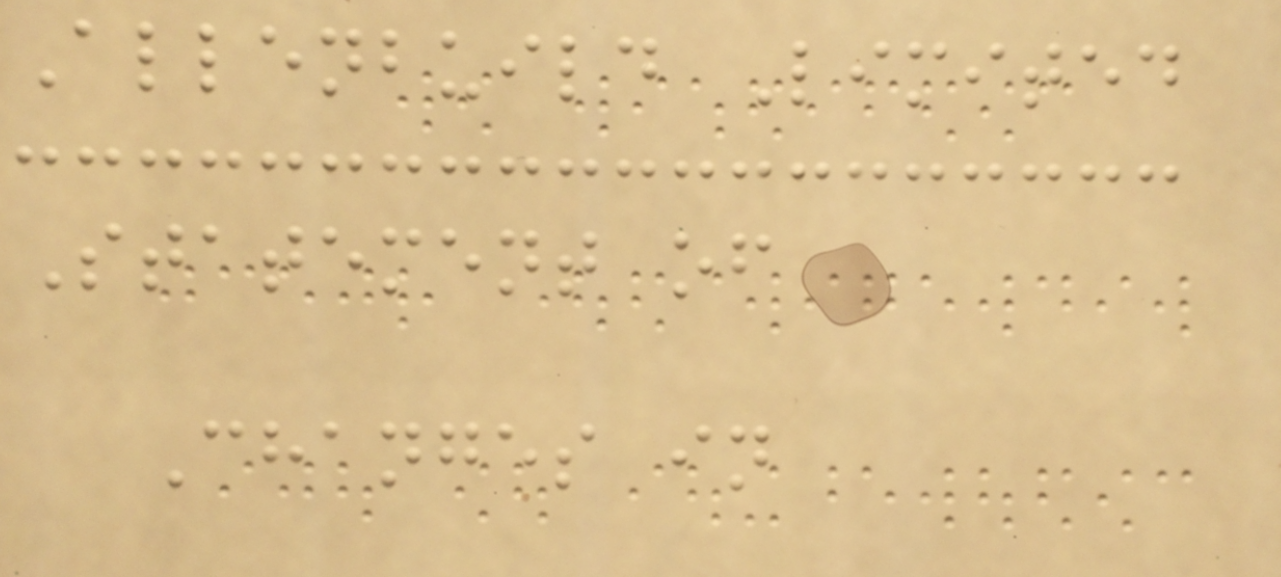Allenbuild Limited
Statement of
Changes in
